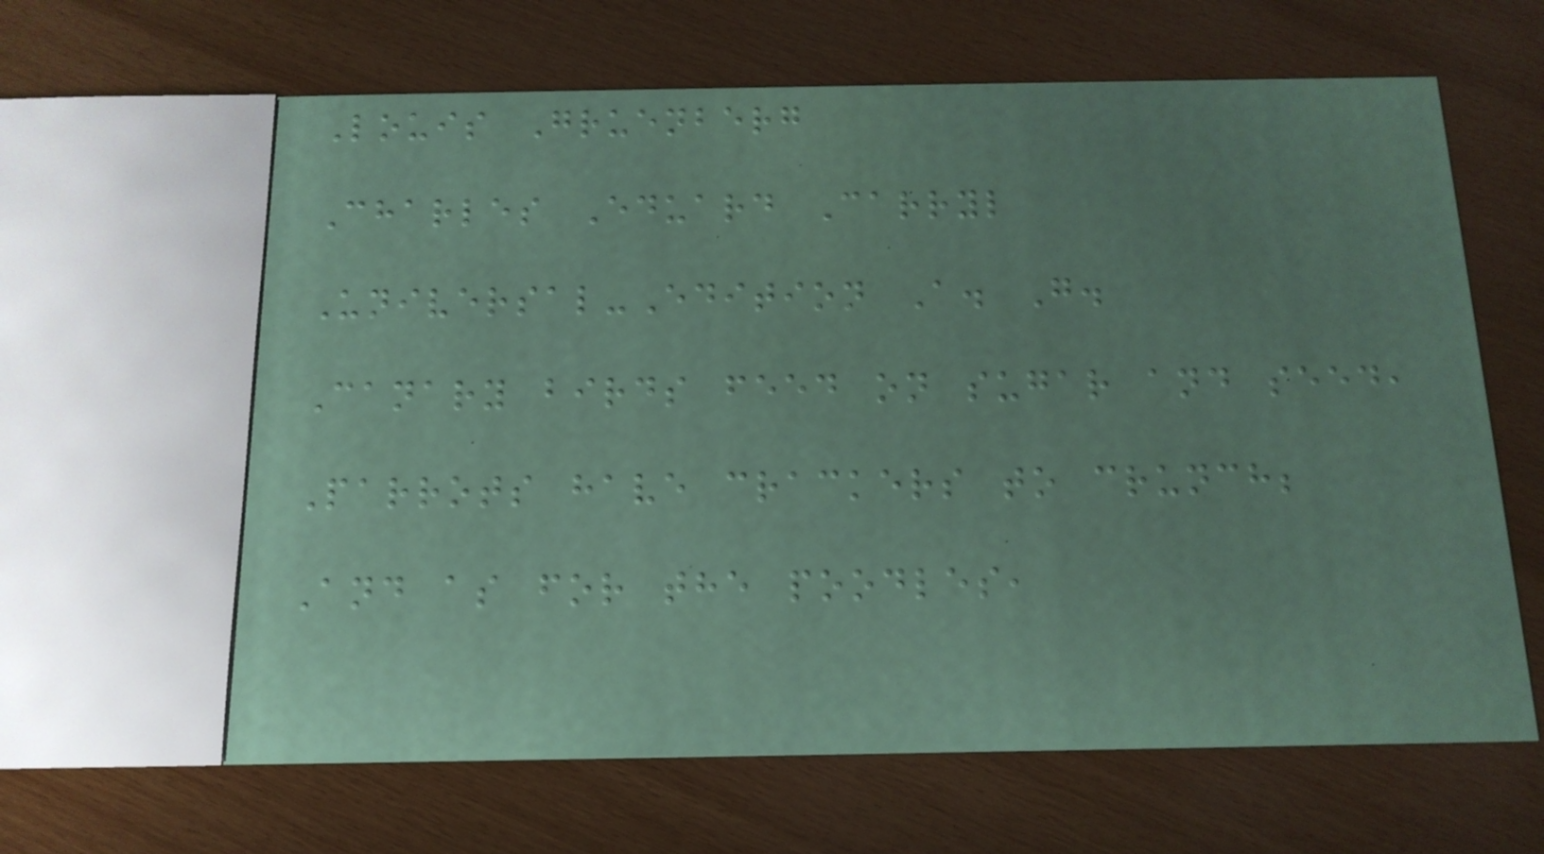Louis Gruenberg
Charles Eduard Carryl
Universal-Edition A. G.
Canary birds feed on sugar and seed,
Parrots have crackers to crunch;
And as for the poodles,
